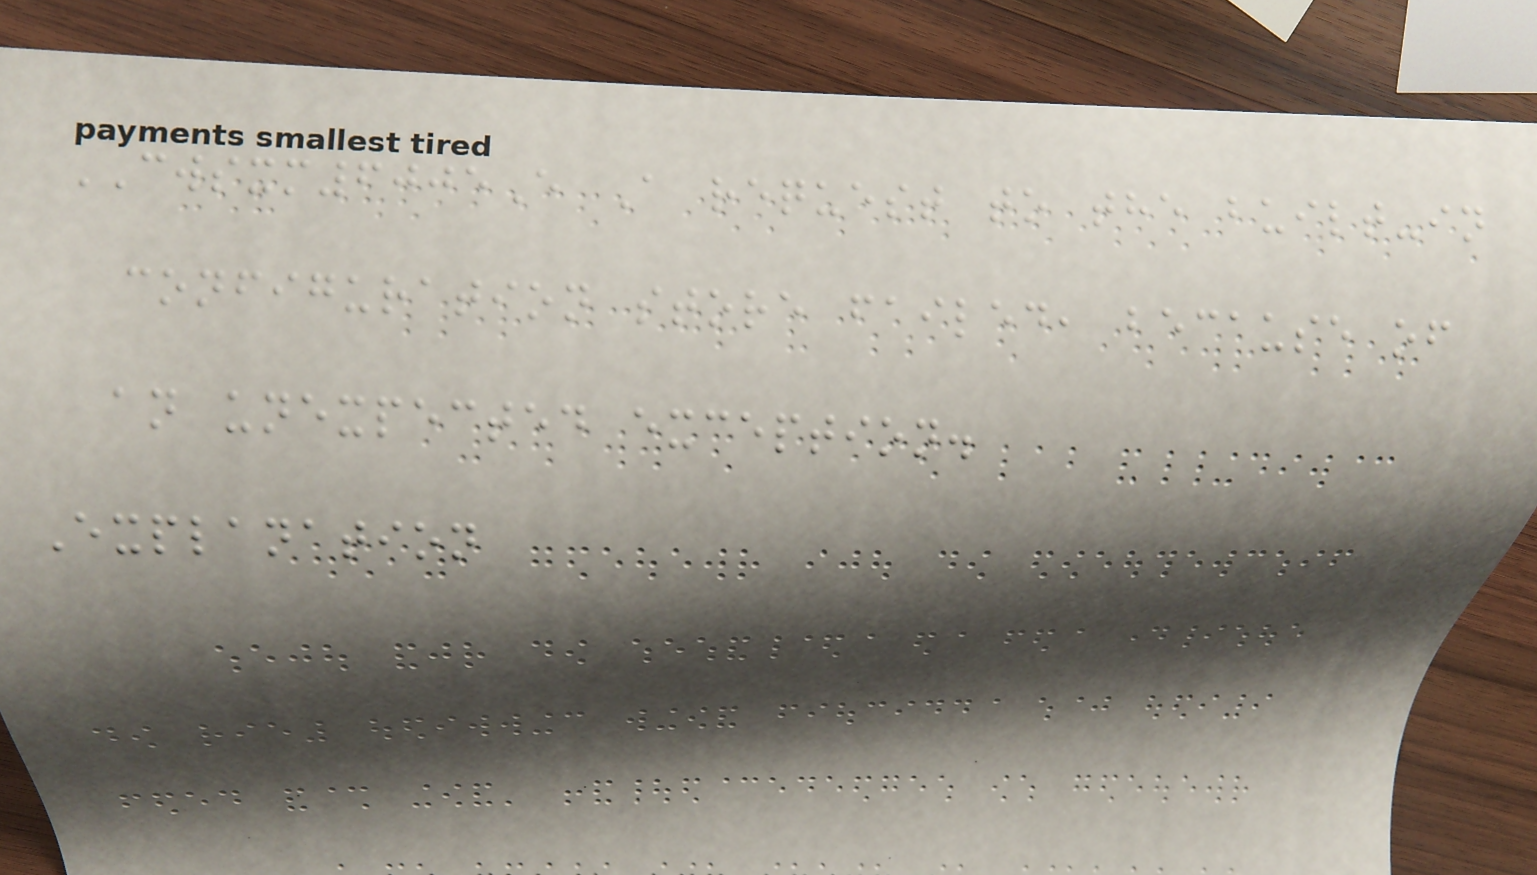CWSXM6005E A request to the built-in
configuration store failed, because of
an unexpected exception.
Explanation
